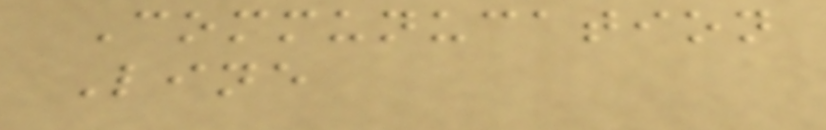Communucation
Line
